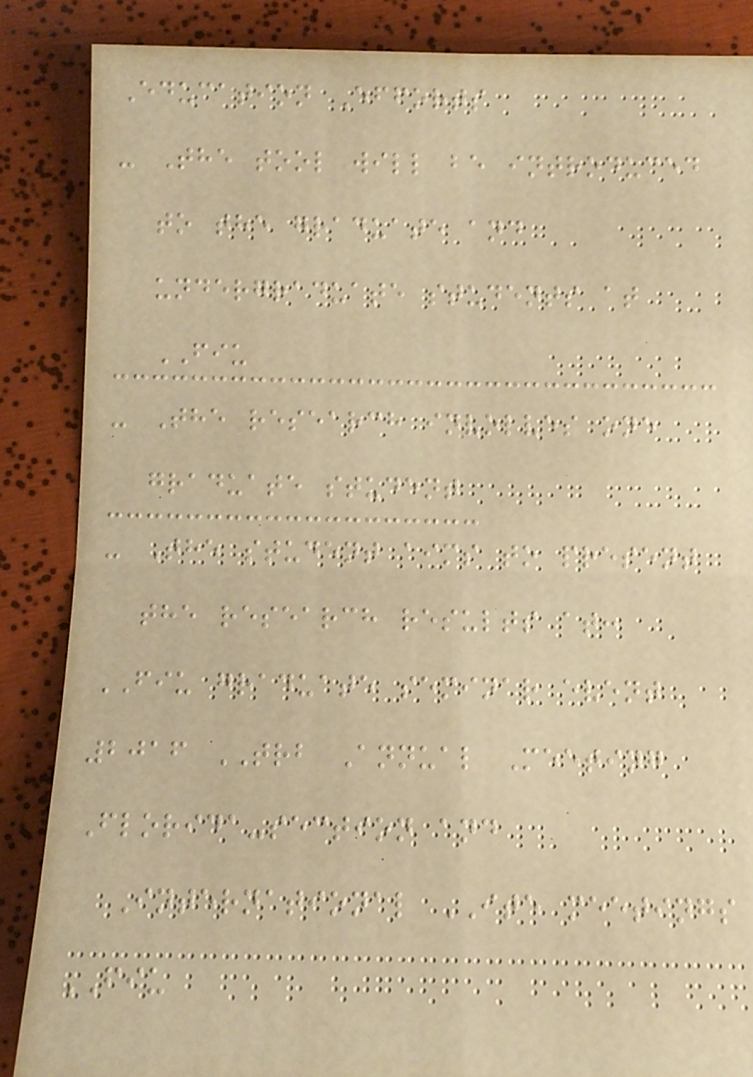Education Efforts
- The tool will be introduced
to the graduate and
undergraduate students at
FIU
- The research involves one
graduate student
- The student aims to present
the research results at:
FIU graduate seminar event
2016 TRB Annual Meeting
Florida-section and
International ITE meetings
FIU
